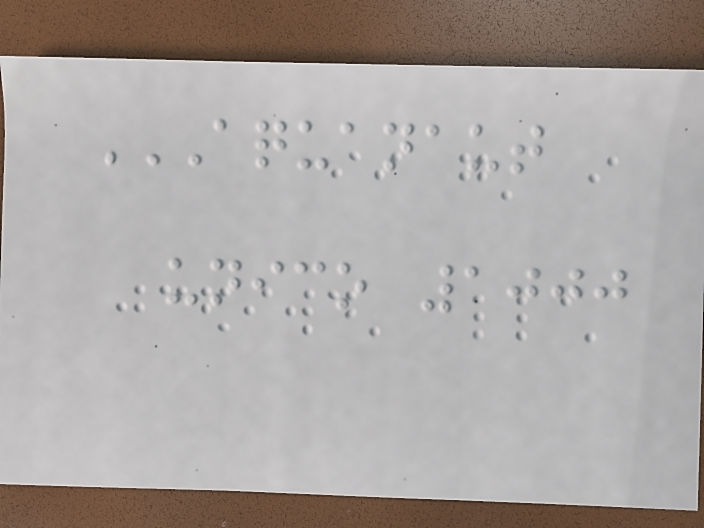AQUANAUT
UNICO 1000
